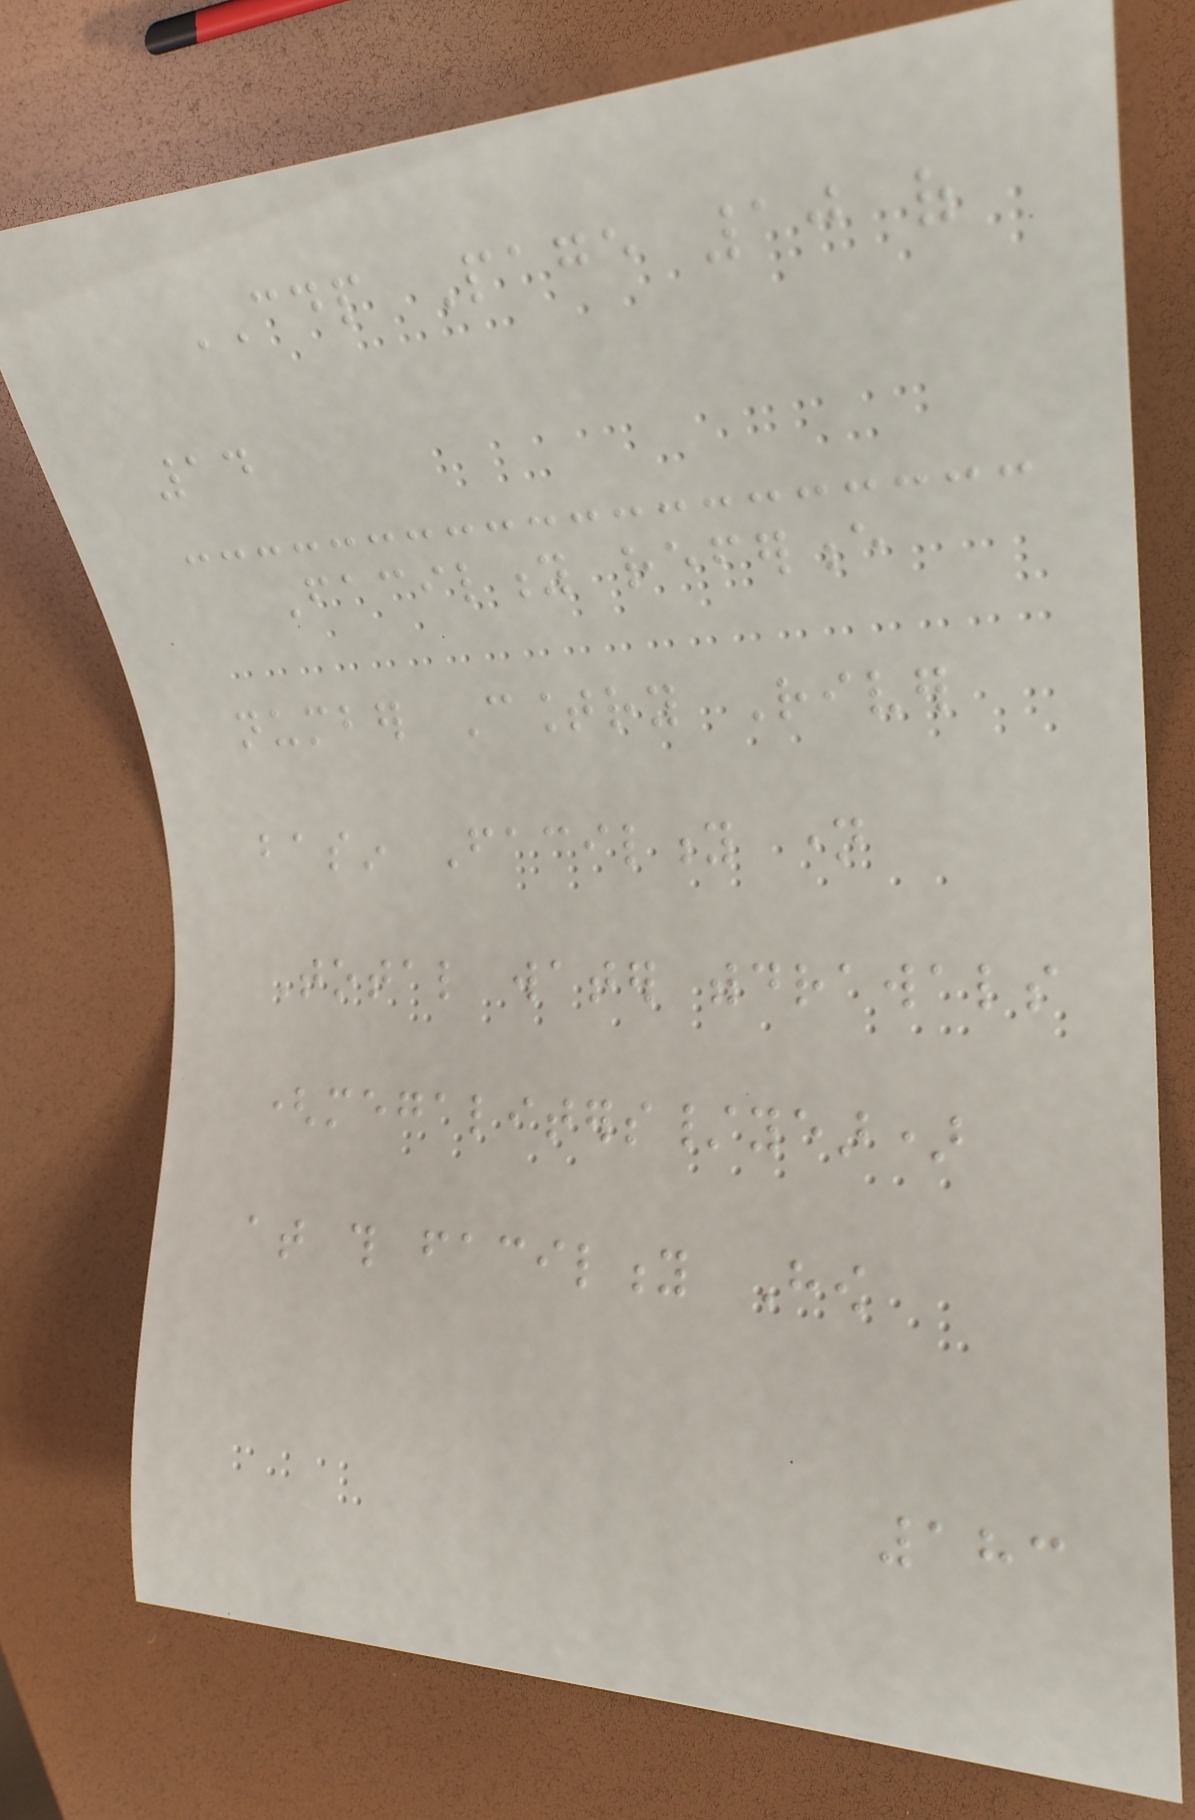CDP Page 10 of
14
Facility reference
number Country River
basin Facility name
Total water withdrawals
(megaliters/year)
at this facility How
183
